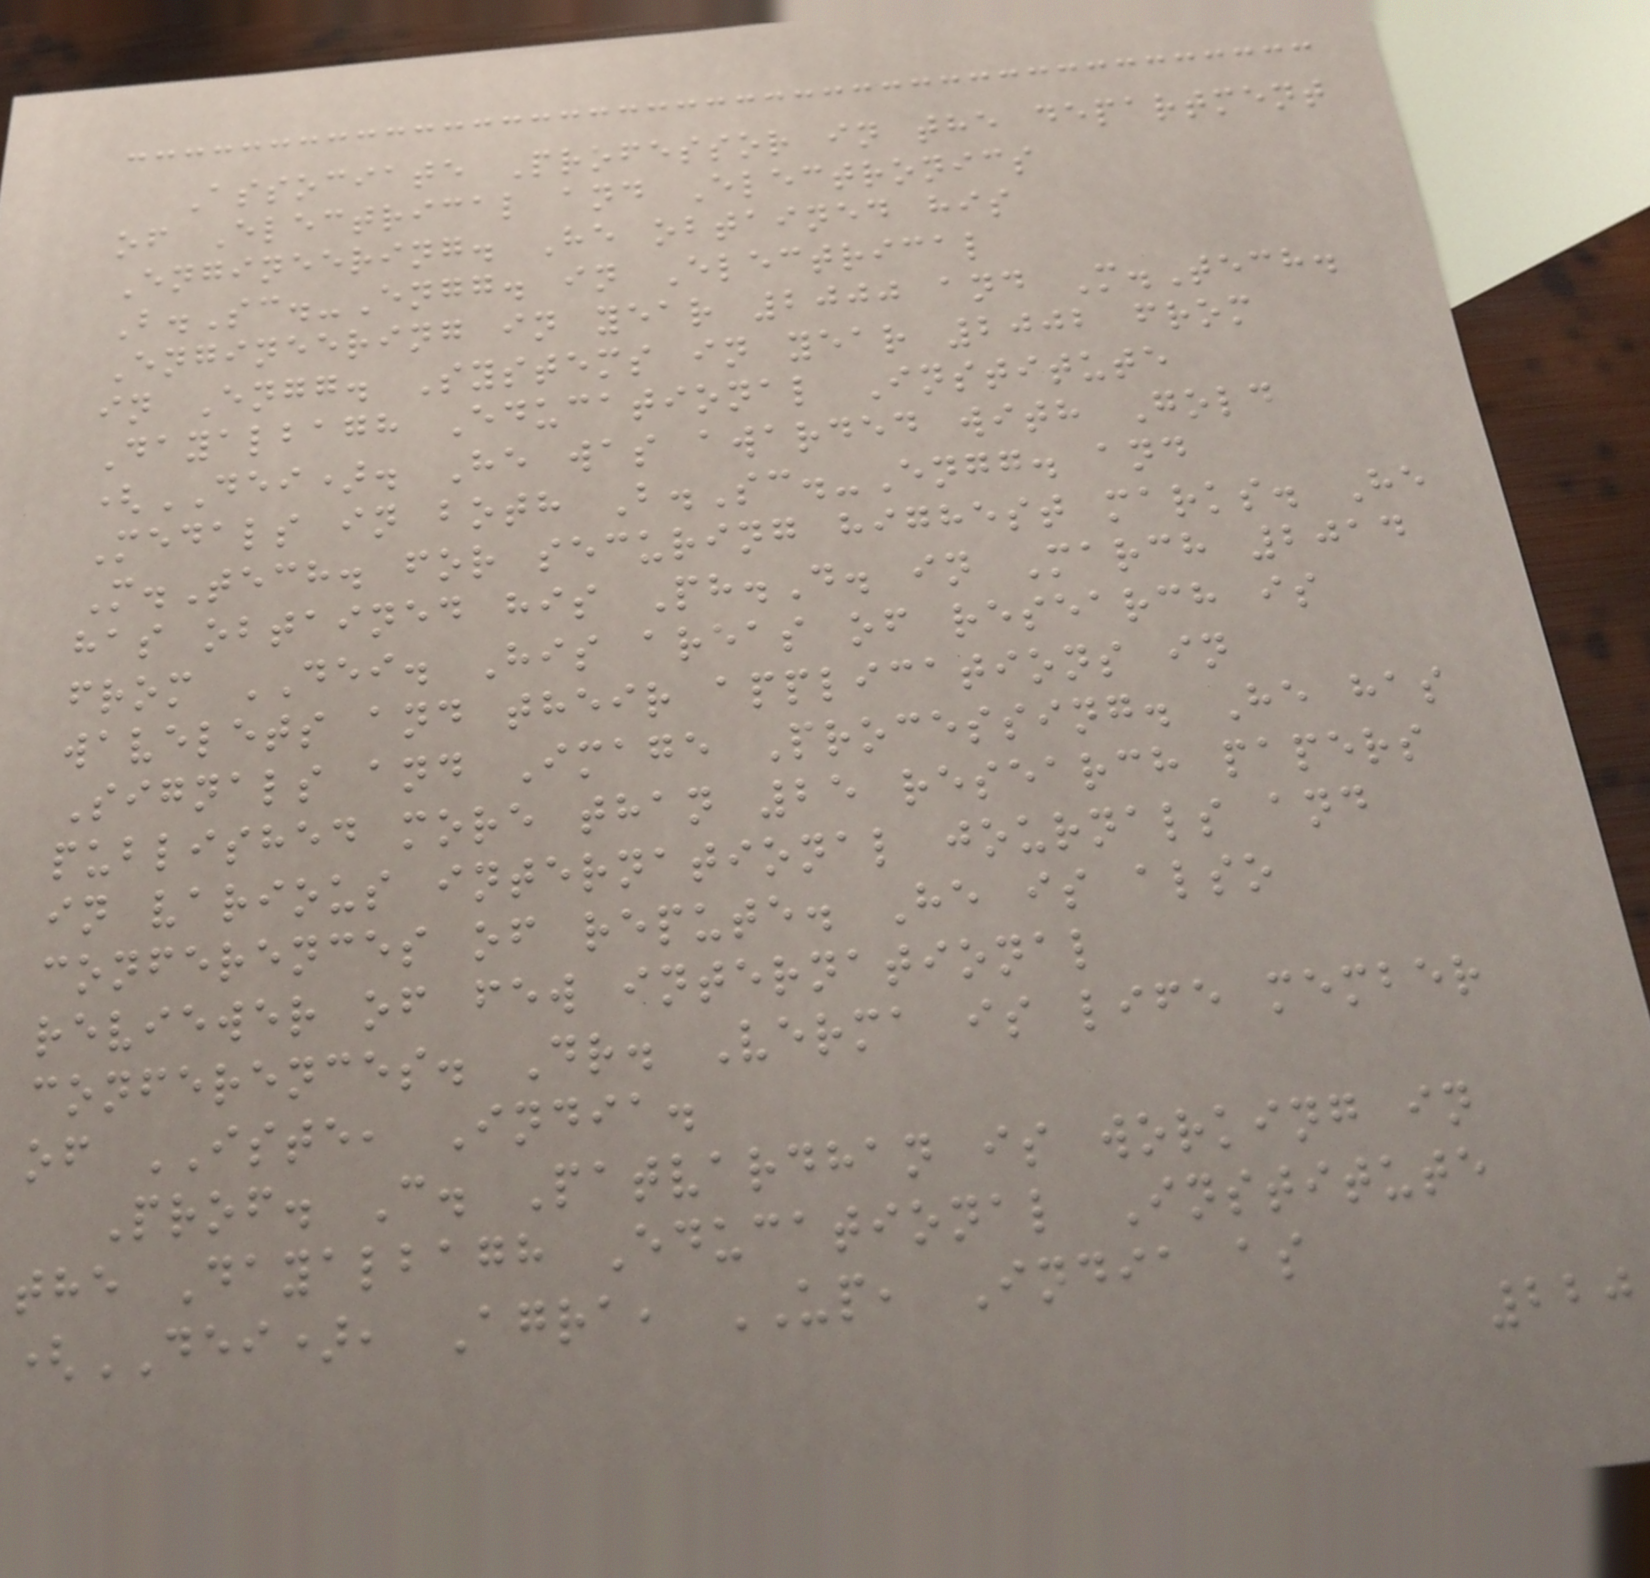Associate Professor in the department
of Electrical and Electronics
Engineering. He obtained his
B.Sc.-Engg. in Electrical
Engineering in year 2000 and M.Tech.
in Engg. Systems in year 2002 from
Dayalbagh Educational Institute
(DEI). He was awarded with Gold
Medals in both B.Sc.-Engg. and
M.Tech. for securing highest marks. He
has obtained his Ph.D. in March 2014
from DEI. His areas of research is
wavelets and their applications in
Signals and Image Processing. He has
published more than 25 research papers
in various international journals and
conferences of repute. He is also
reviewer of few international
conferences. Dr. Verma is life member
of ISTE, India.
Prof. C. Patvardhan is working in
the Dayalbagh Educational Institute
(DEI), Agra, UP, India as
220
